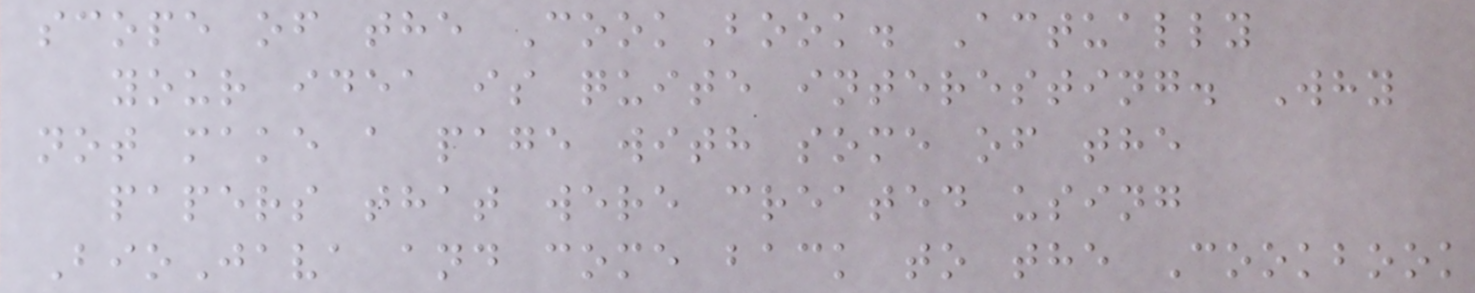scope of the CookBook. Actually
your idea is quite interesting. Why
not make a page with some of the
papers that were created using
BioJava and come back to the Cookbook
